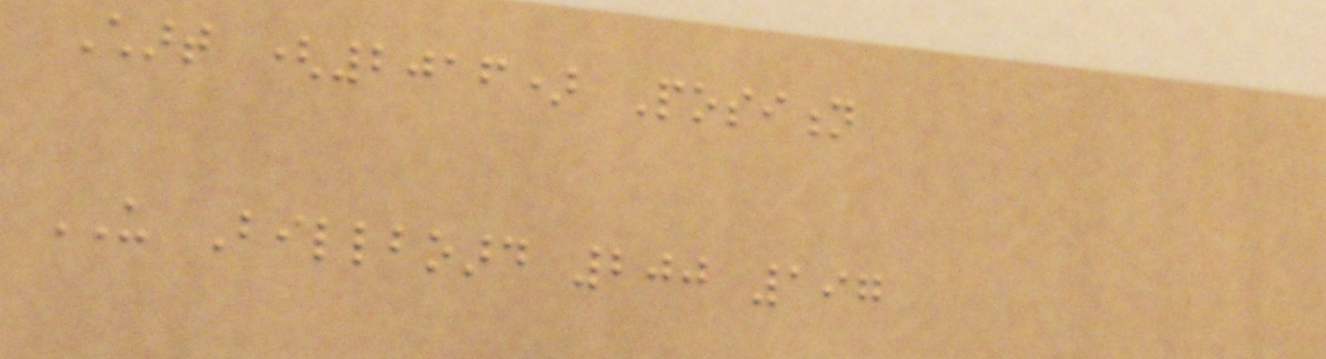Chart (2016) Position
US Billboard 200 197
